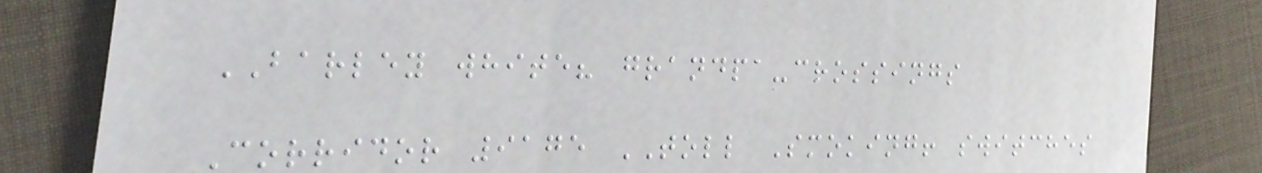BARLEY white? grandpa-crossings
Corridor 9175 TOLL Smoking! switches
